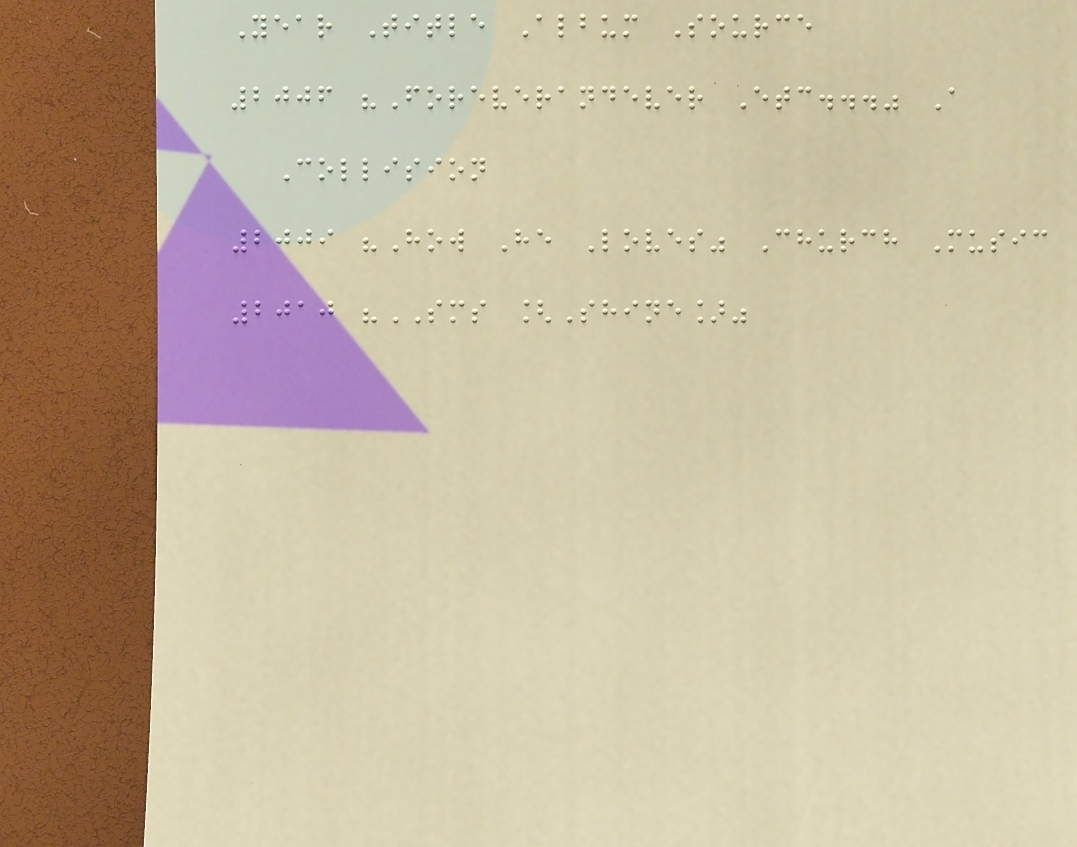Year Title Album Source
2006 "Foreverandever Etc..." A
Collision
2009 "How He Loves" Church Music
2010 "SMS [Shine]"
